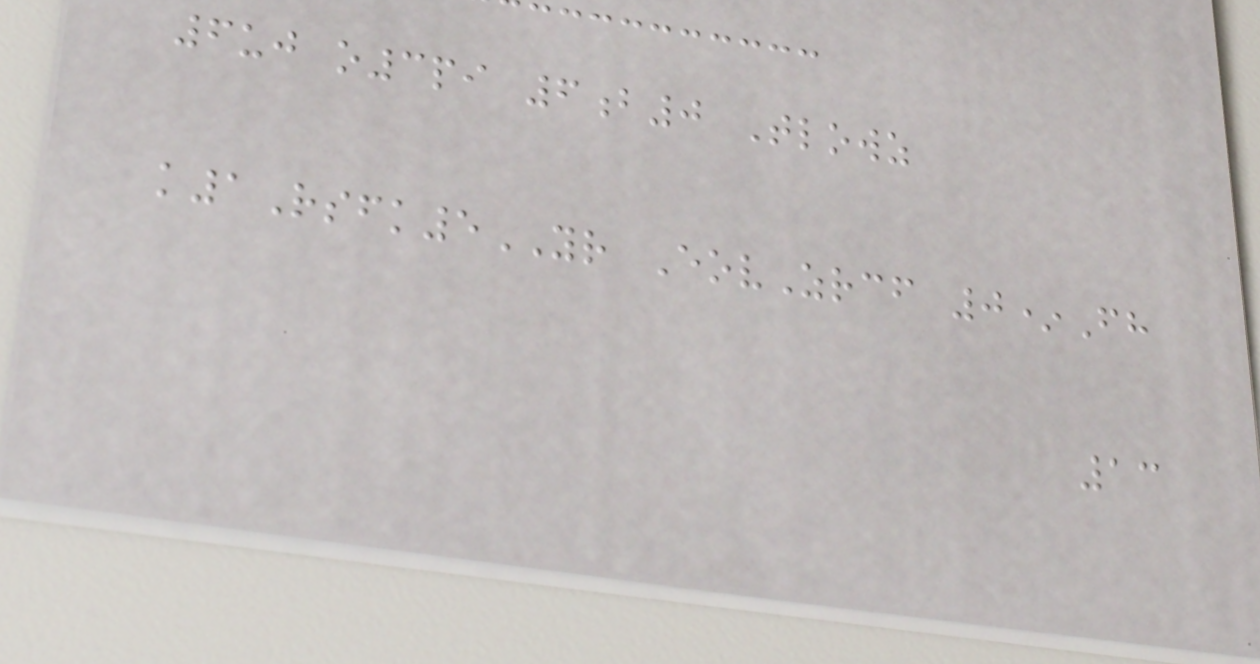6uj o3pi 6b0 Tlowz
k1Rsfk5YR EovZrcf 0*Fh
13
